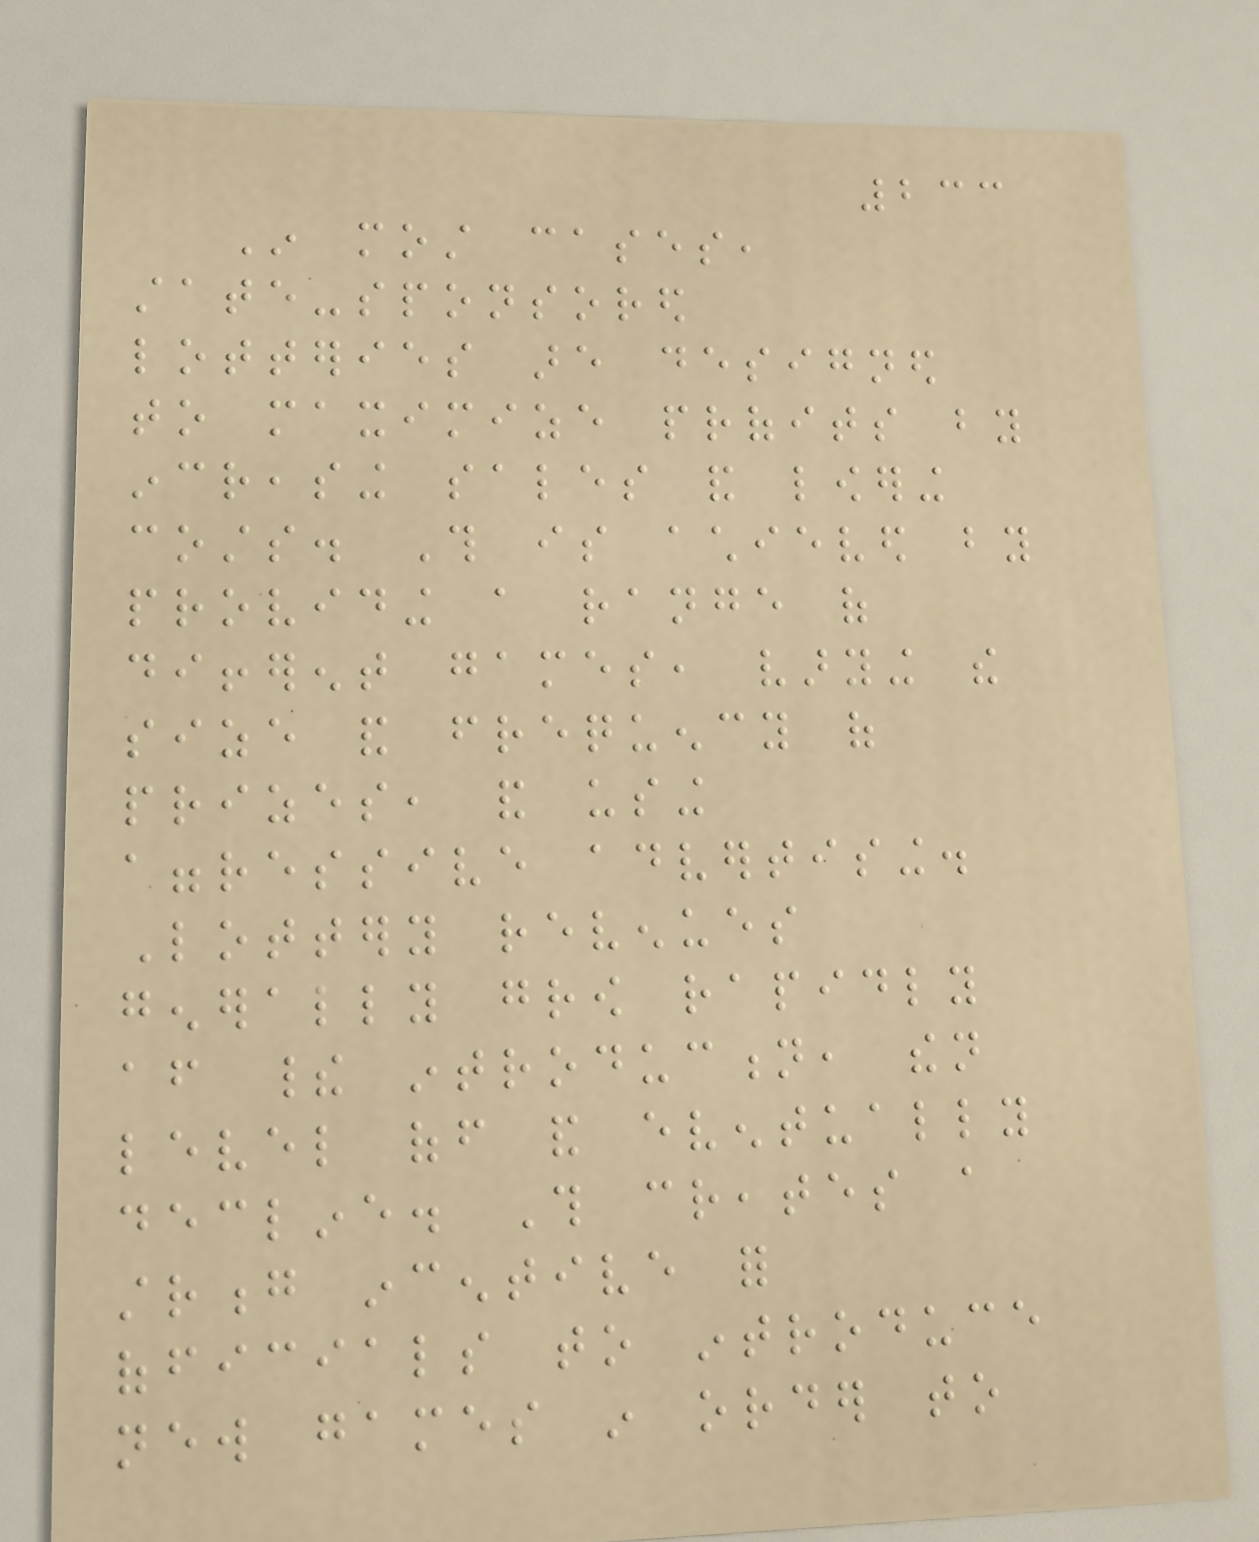233
In most cases,
state-sponsored
lotteries are designed
to maximize profits by
increasing sales and lowering
costs. This is achieved by
providing a range of
different games, varying the
size and frequency of
prizes, and using
aggressive advertising.
Lottery revenues
generally grow rapidly
after their introduction, then
level off and eventually
decline. This creates a
strong incentive for
officials to introduce
new games in order to
